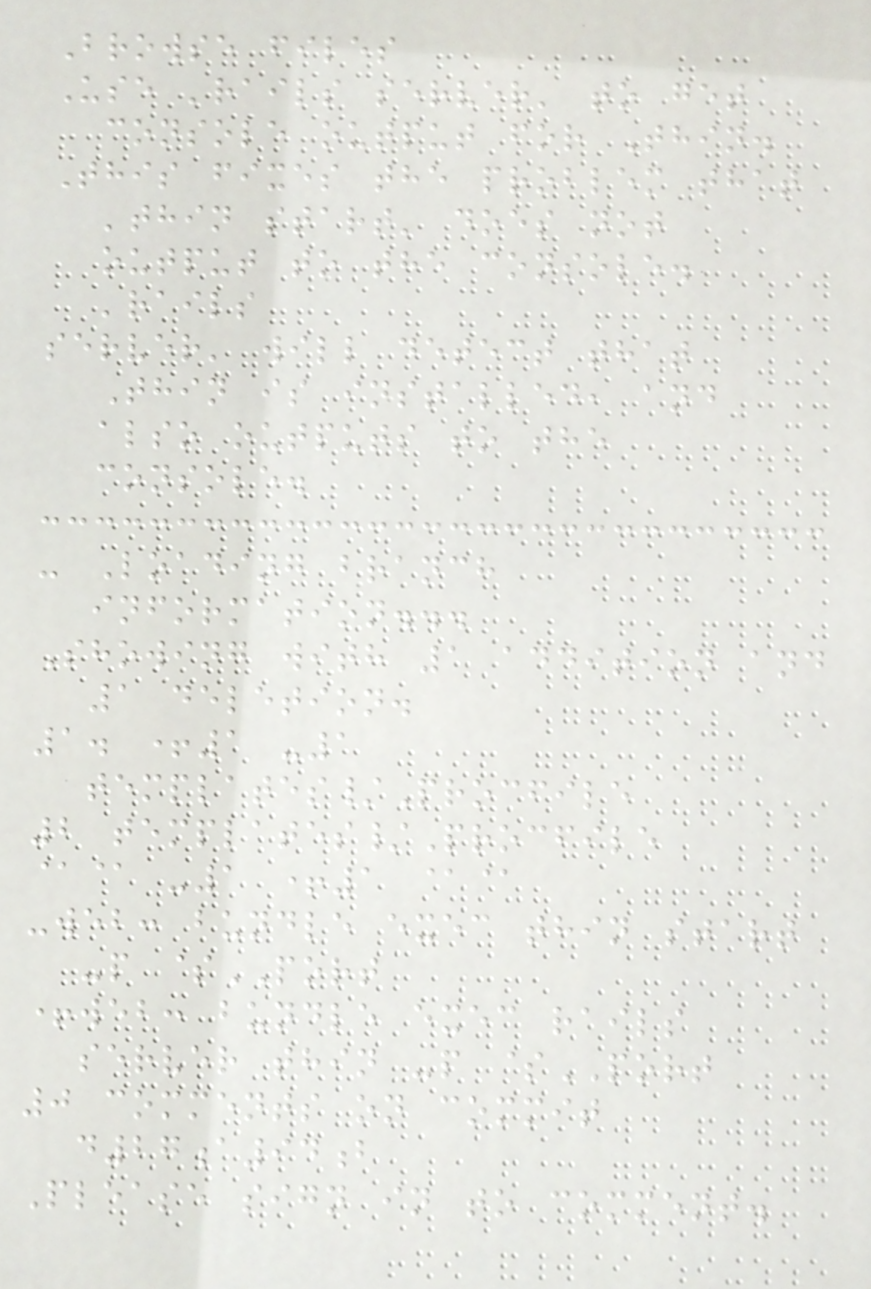Browse files
Use 'rails server' to get
console output for Thin.
This fixes the problem that
'thin start' does not
output to the console.
'rails
server' will detect that
Thin is installed, and
also outputs to the
console.
- Loading branch
information...
Showing with 1 addition and
1 deletion.
1. +1 -1
templates/Procfile
2 templates/Procfile
@@ -1 +1 @@
-web: bundle exec thin start
-p $PORT
+web: bundle exec rails
server thin -p $PORT
0 comments on commit
d27a94b
Please sign in to comment.
